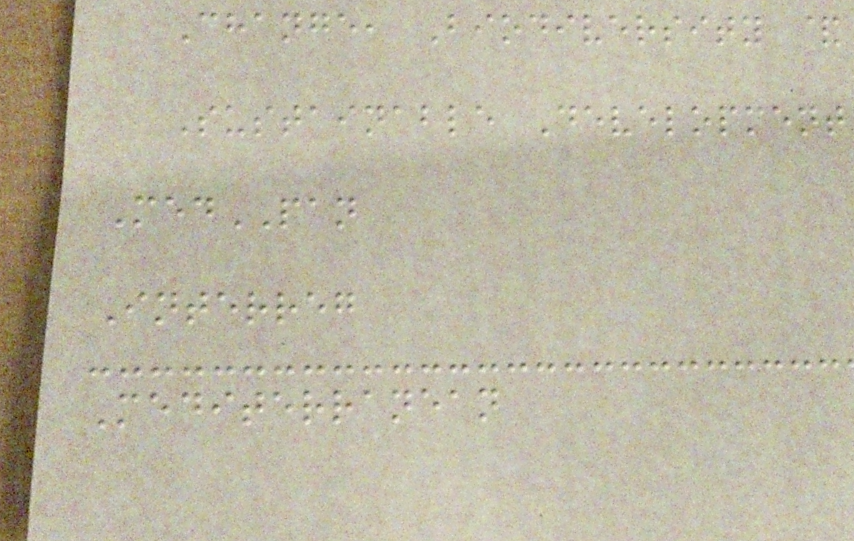Change, Biodiversity &
Sustainable Development
MedPAN
Interreg
Mediterranean
